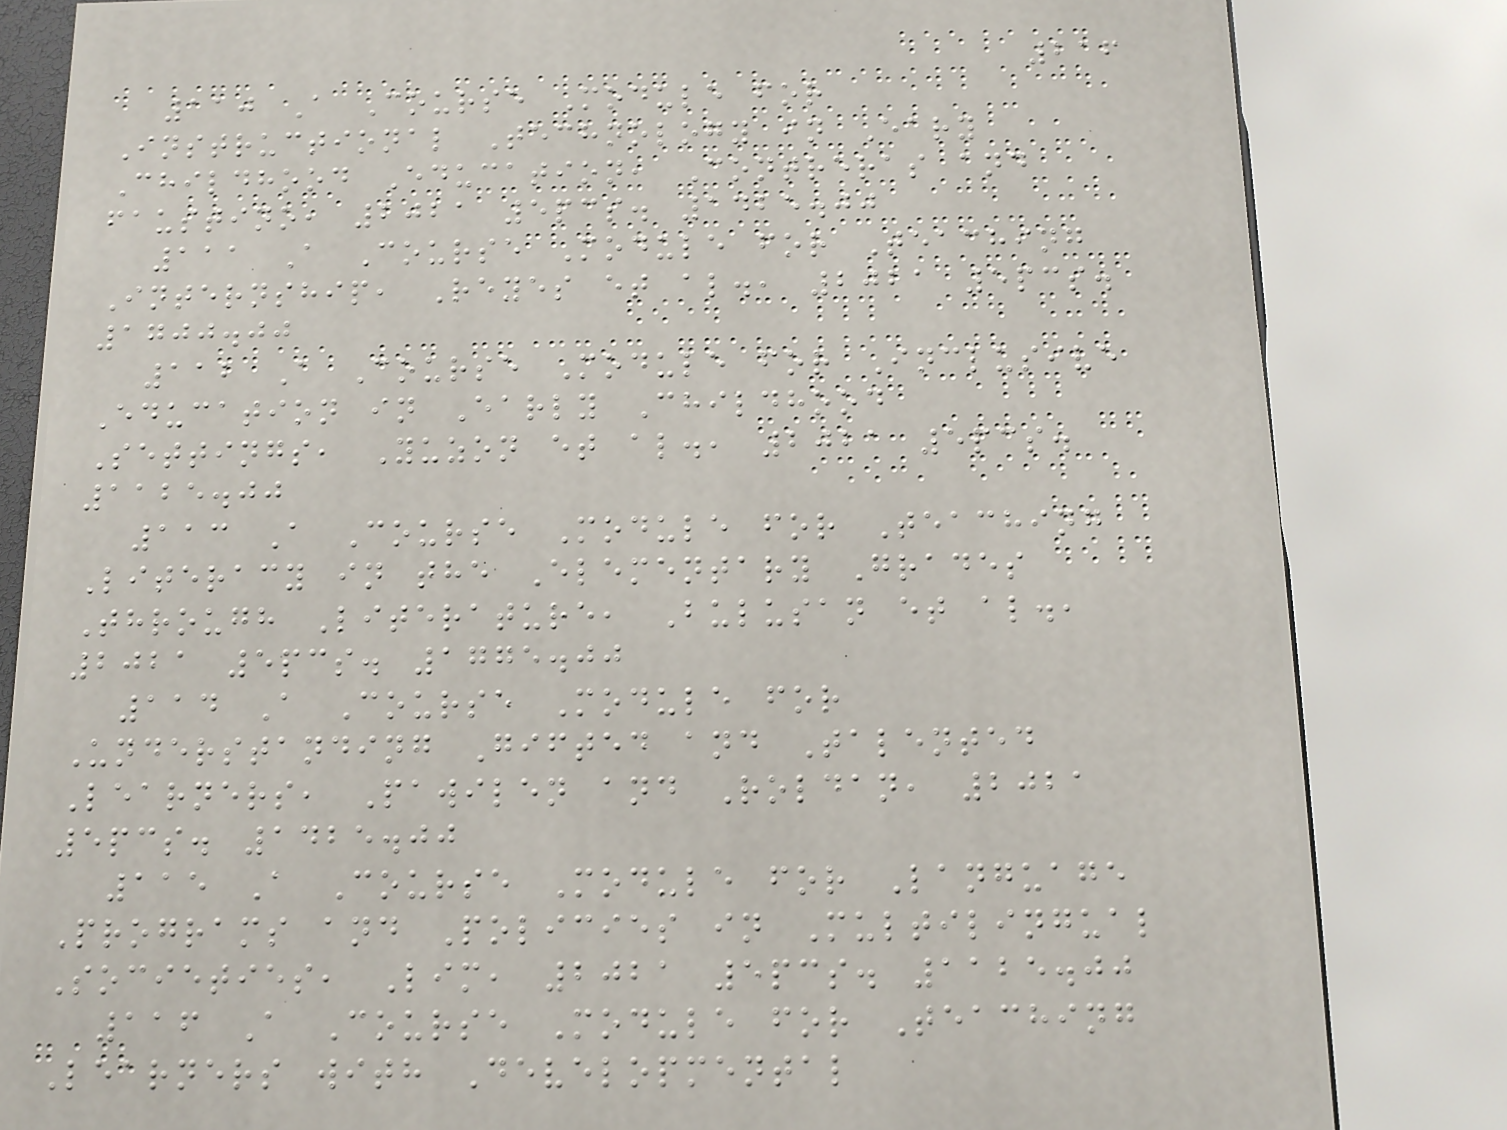216
110 A Course Module for
Instructional Technology in Eary
Childhood Education, Contreras and
faustino, 2021 5pcs. 1425.00
111 A Course Module for Teaching
Internship, Reyes et al., 2021 5pcs.
1700.00
112 A Course Module for Inclusive
Education in Early Childhood
Settings, Yuzon et al., 2021 5pcs.
1125.00
113 A Course Module for Teaching
Literacy in the Elementary Grades
Through Literature, Bulusan et al.,
2021 5pcs. 1775.00
114 A Course Module for
Understanding Gifted and Talented
Learners, Pawilen and Roldan, 2021
5pcs. 1425.00
115 A Course Module for Language
Programs and Policies in Multilingual
Societies, Lim, 2021 5pcs. 1125.00
116 A Course Module for Teaching
Learners with Developmental
